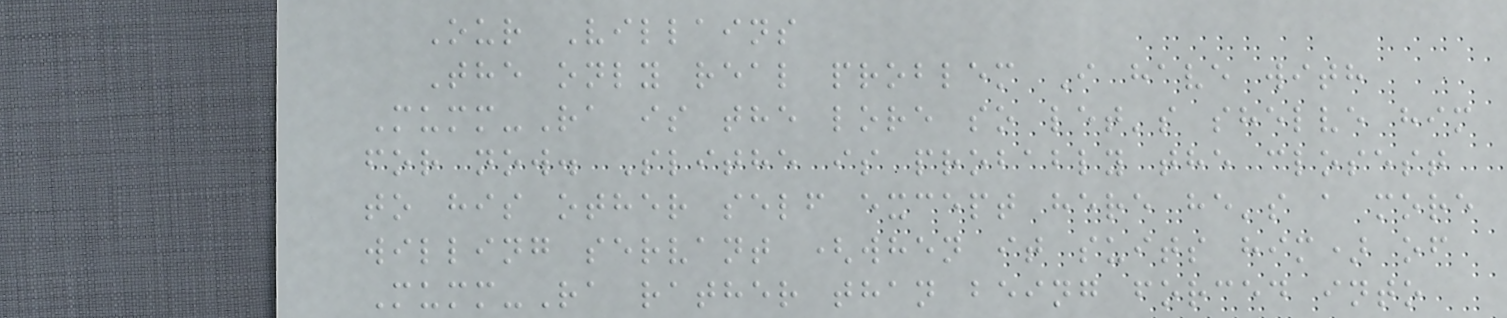Our Villains
The only real problem I have with
Mumm-Ra is the lore so let's shelve him
for now. Slithe is probably the closest
to his other self except here he's a more
willing servant (when it suits him) of
Mumm-Ra rather than being forced into
